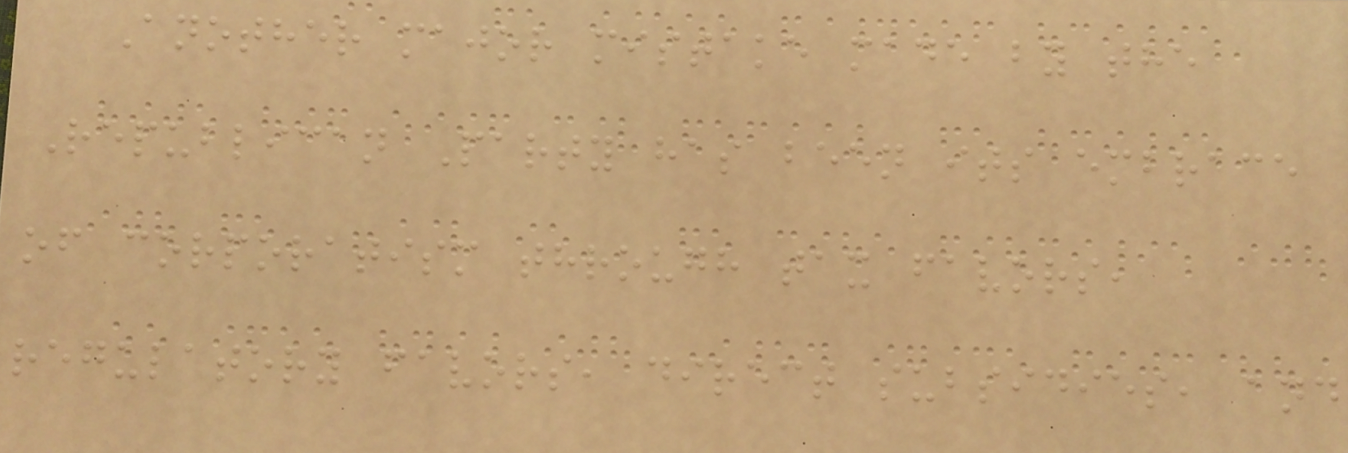Another major mistake made by the
Republican Party has been its embrace
of corporatism through tax favors,
regulatory favors, direct subsidies, and
